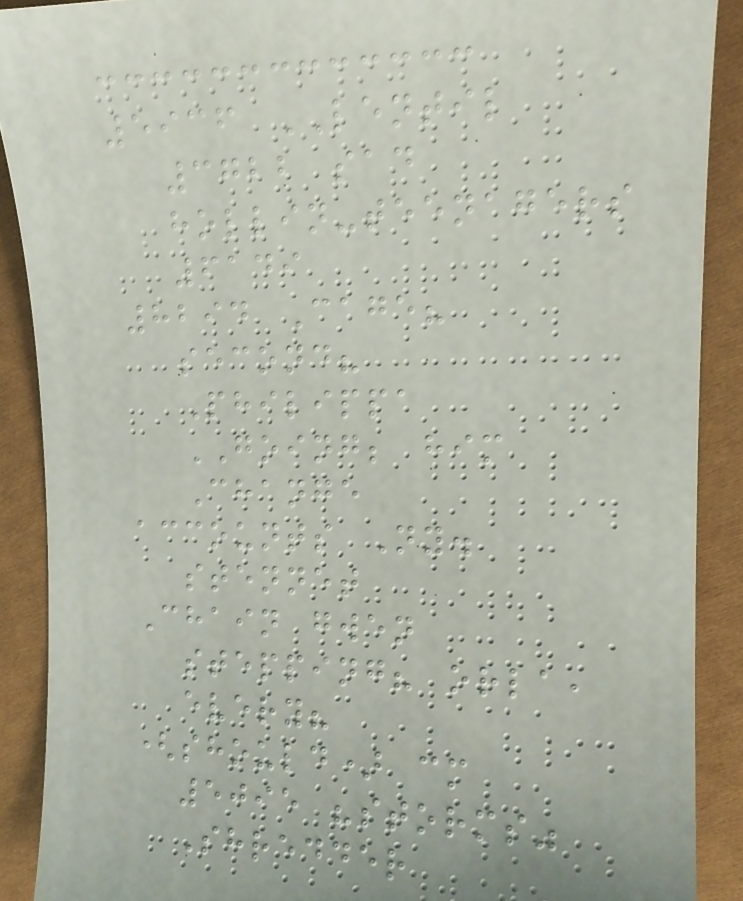5936 LENTIL
3722 sad
hollin-teenagers
6149
8294 Cage?
second?
Philippa
GOING; him
Change
accounts Ny.
stennet
Chain gwen
stepping? orla,
every?
(should) cm
5095 "storms"
Shredder
